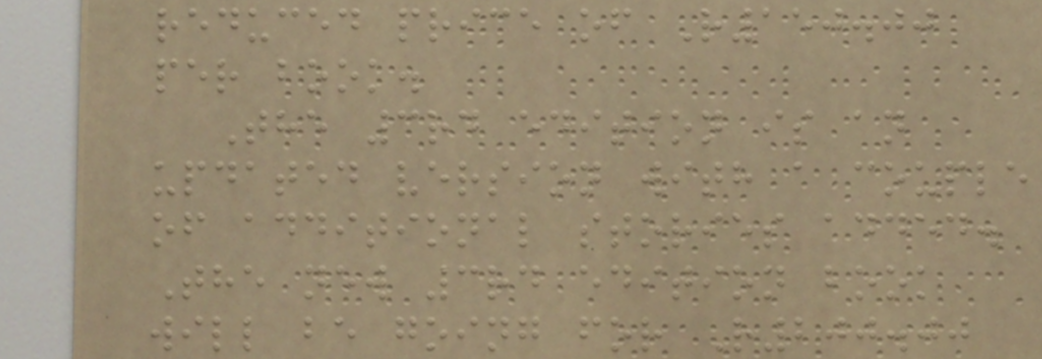reduced price of R150.00
per book.
The 3rd edition is an
updated version with a couple
of additional stories added.
The new 3rd edition book
will be going for R200.00
